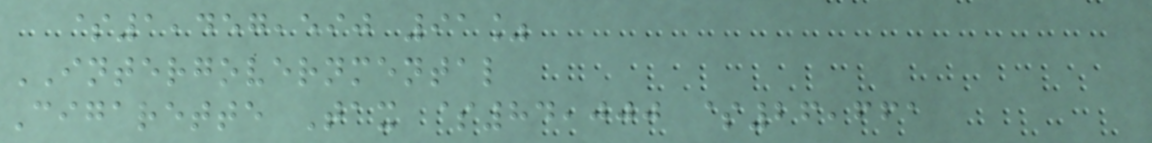$1,457,590 91%
INTERGOVERNMENTAL
Cigarette Tax $84,000 $26,661
